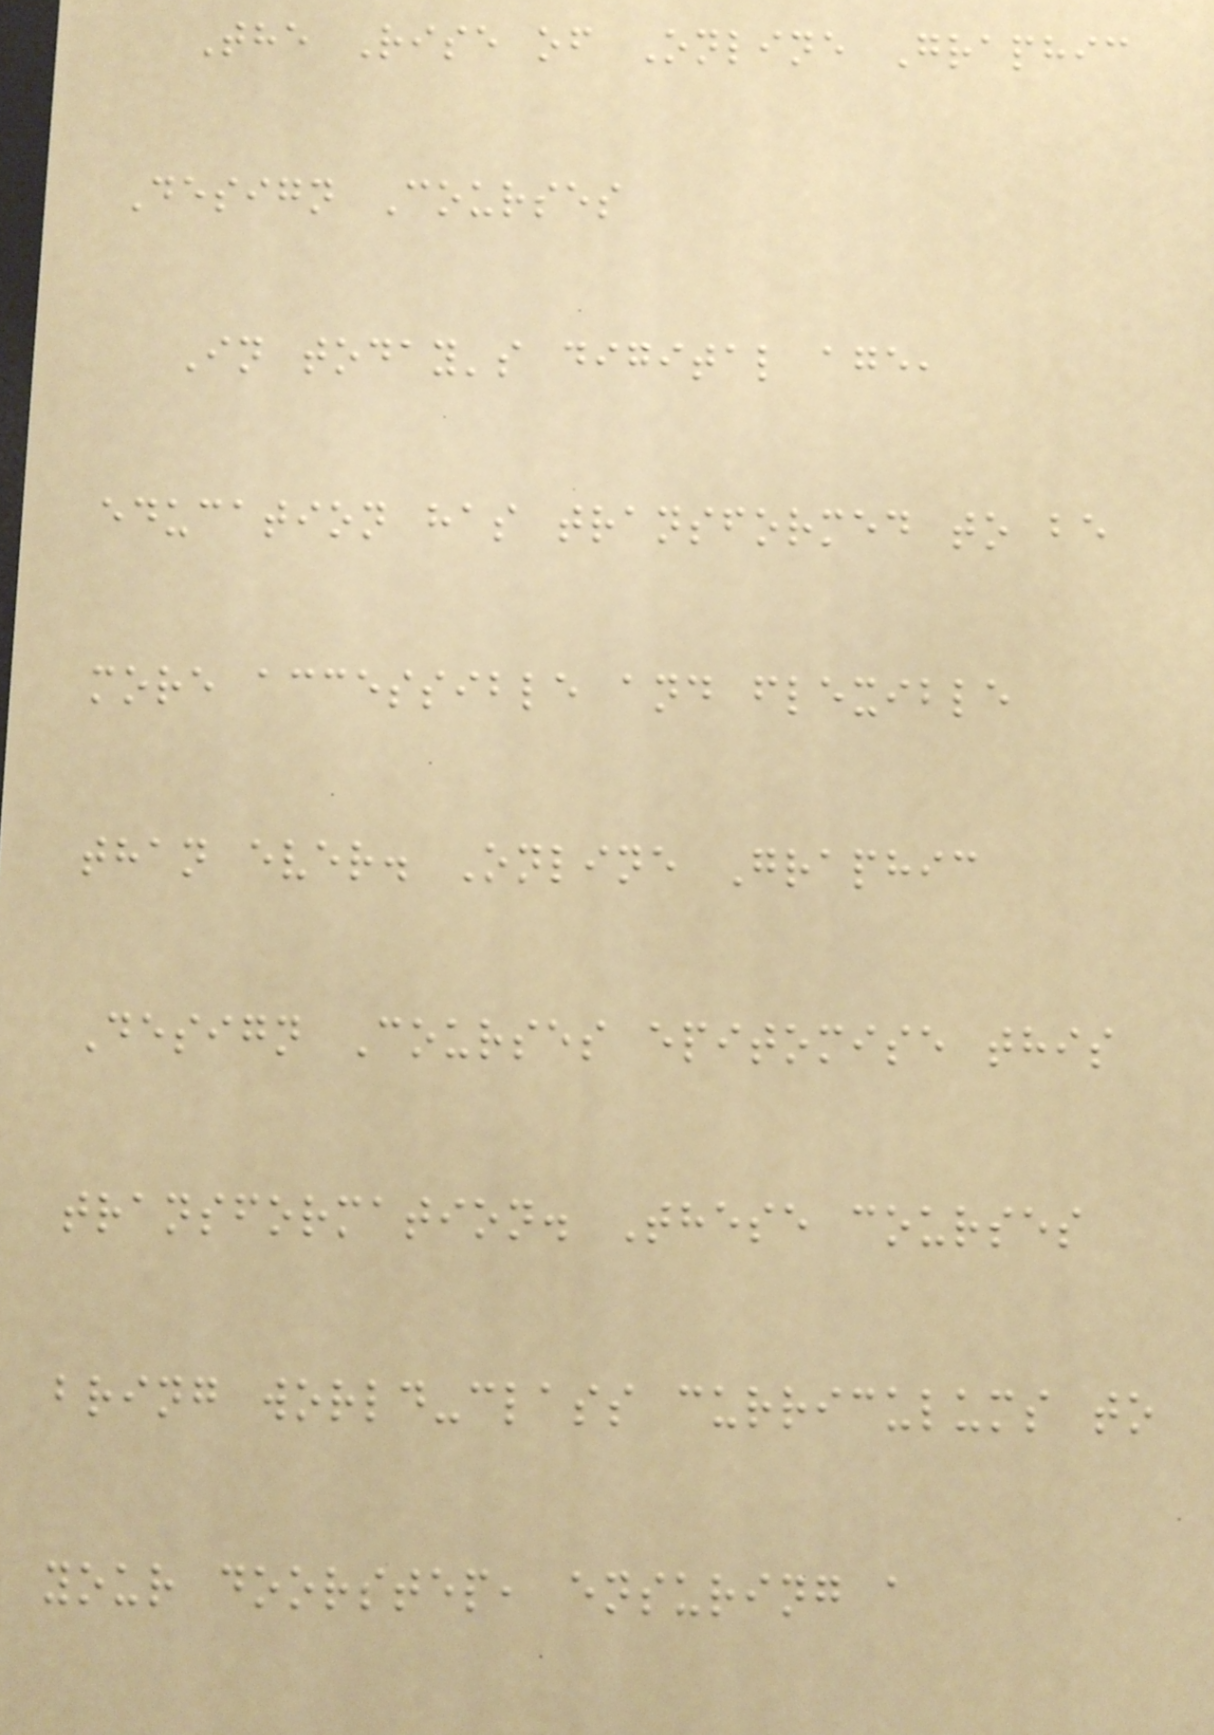The Rise of Online Graphic
Design Courses
In today's digital age,
education has transformed to be
more accessible and flexible
than ever. Online Graphic
Design Courses epitomise this
transformation. These courses
bring world-class curriculums to
your doorstep, ensuring a
